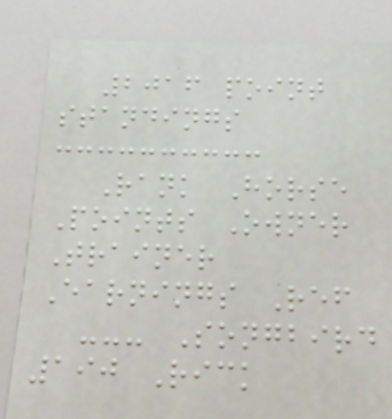2016 point
standings
Rank Horse
Points Owner
Trainer
Earnings Ref
--- Songbird
190 Rick
